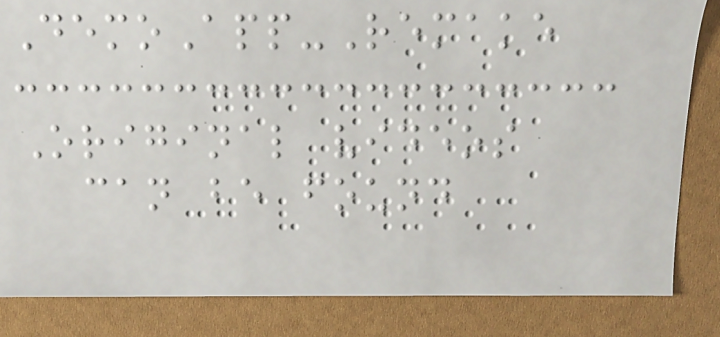DemoApp-Remake
Original videos
can be found
